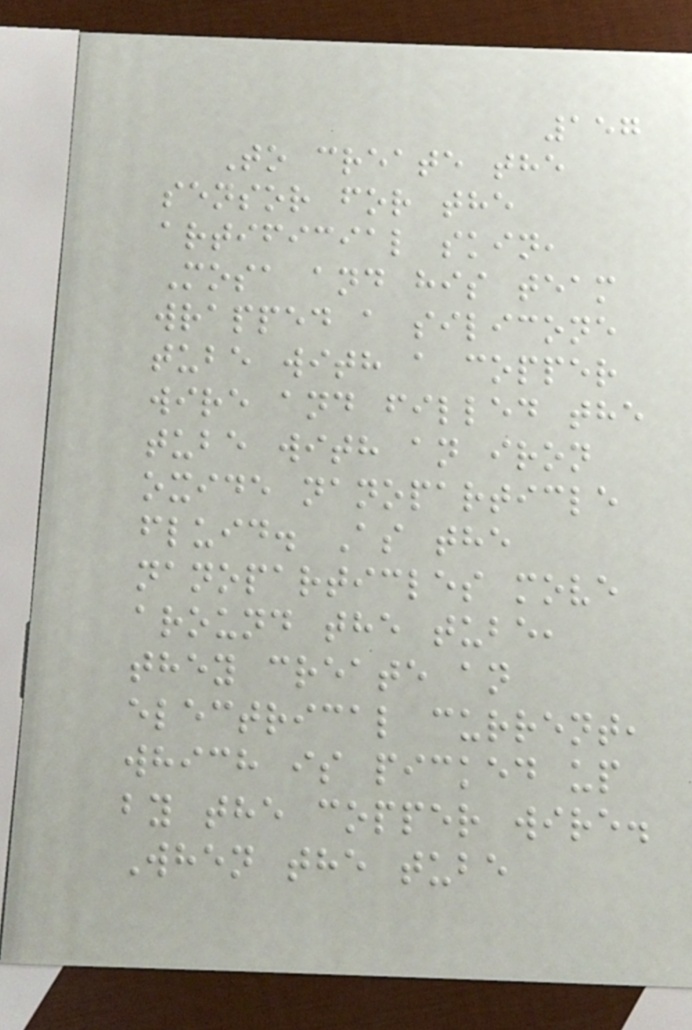157
To create the
sensor for the
artificial skin,
Mosa and his team
wrapped a silicone
tube with a copper
wire and filled the
tube with an iron
oxide nanoparticle
fluid. As the
nanoparticles move
around the tube,
they create an
electrical current,
which is picked up
by the copper wire.
When the tube
